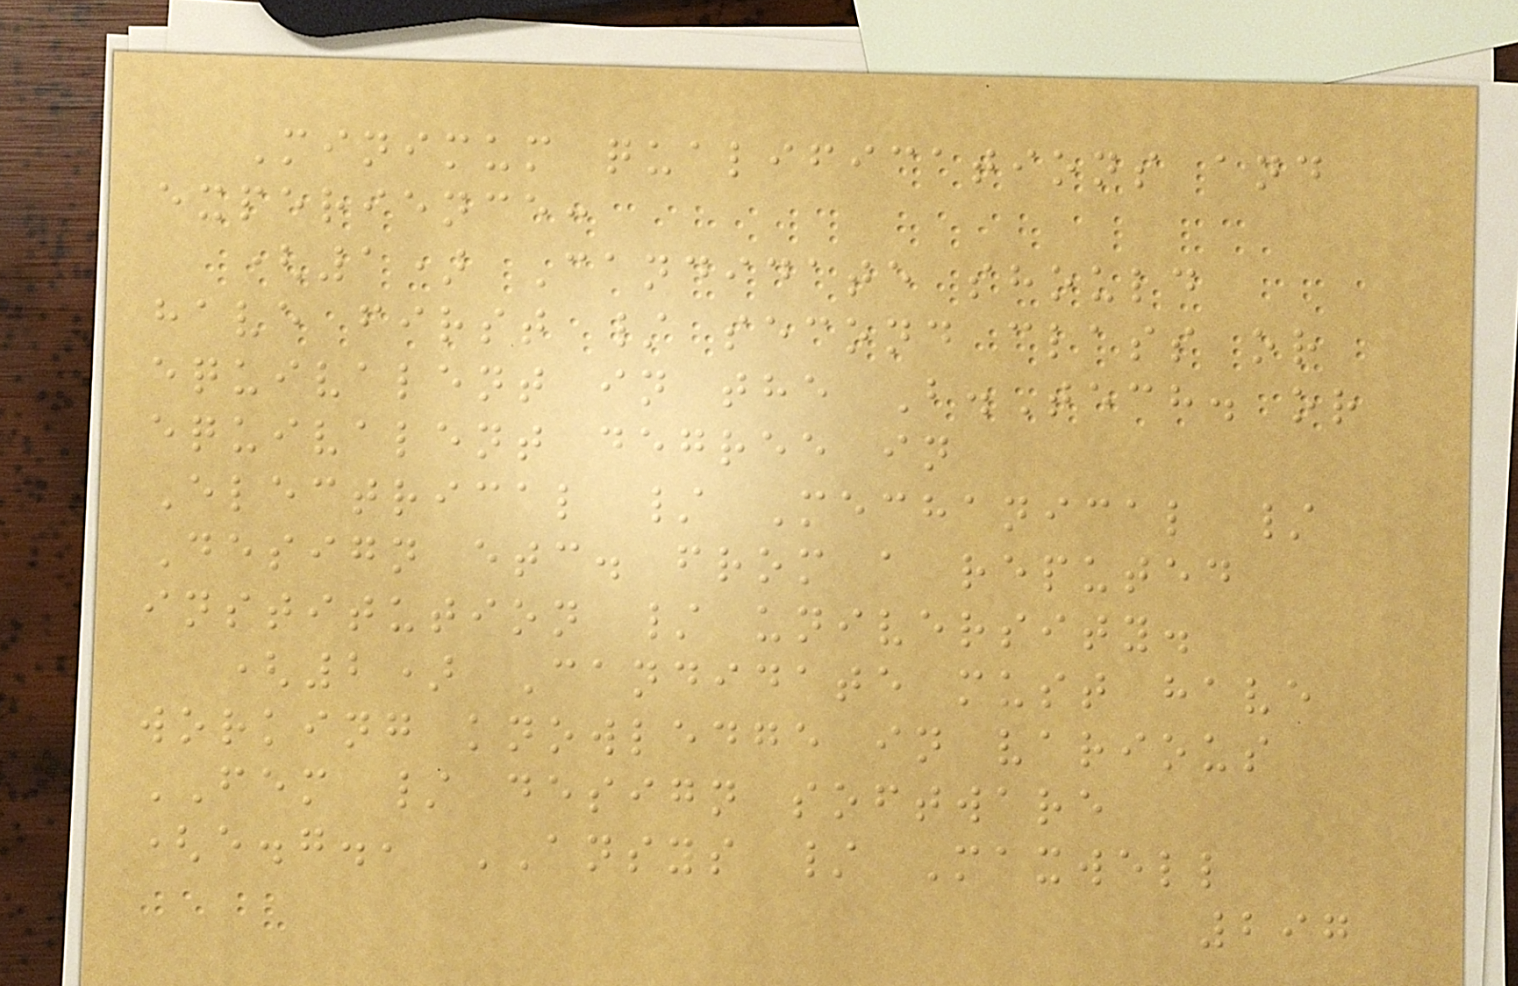Minimum qualifications and
experience:
(1) Candidate should
have first / second class or
equivalent in the B.Tech. or
equivalent degree in
Electrical / Mechanical /
Design etc. from a reputed
institution / university.
(2) Candidate must have
working knowledge in various
FEM / design software
(e.g., ANSYS / Maxwell
297
